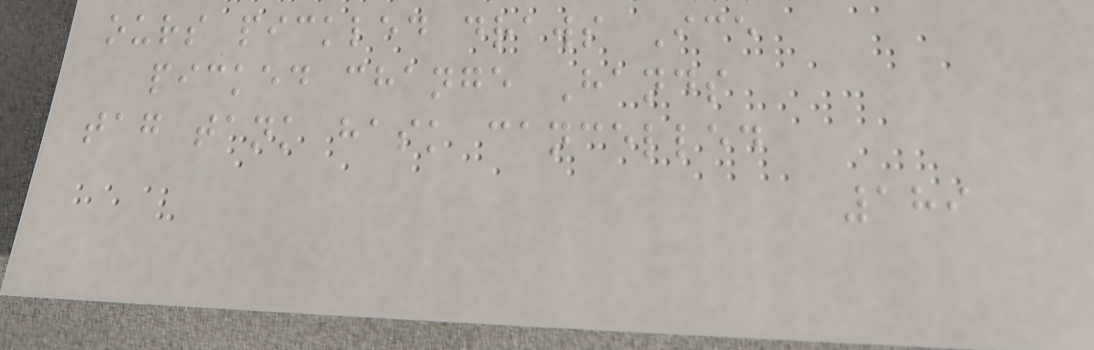ours pickled draws Ice
picked change Hands
tag tank hask cancelled
189
